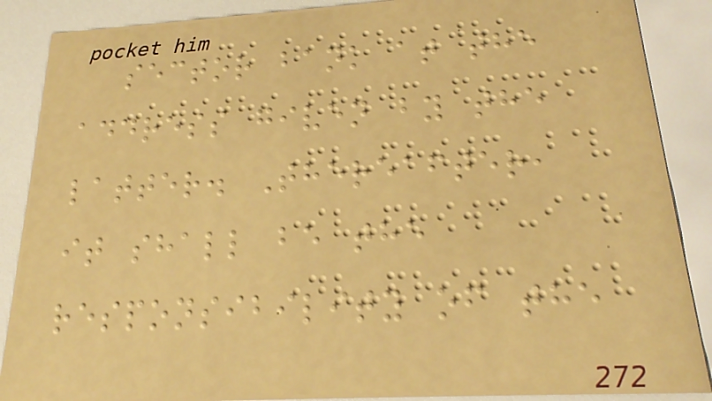sector bank at the
address given by the
latter. Thereafter,
it shall be the
responsibility of the
